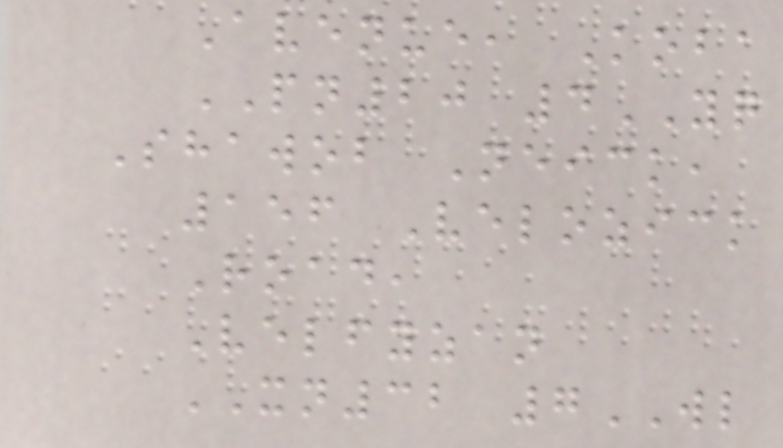Avenue, Koba
PN20 4YQ
Shawob Neick,
156 Velozick
Road,
Velfyzan
XN32 7WL
